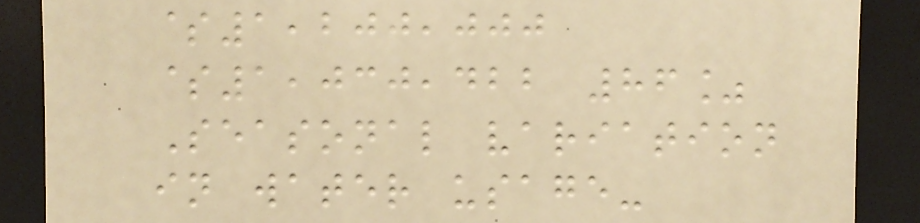$1,200,000
$1,030,422 86%
Seasonal variation
in water usage-
